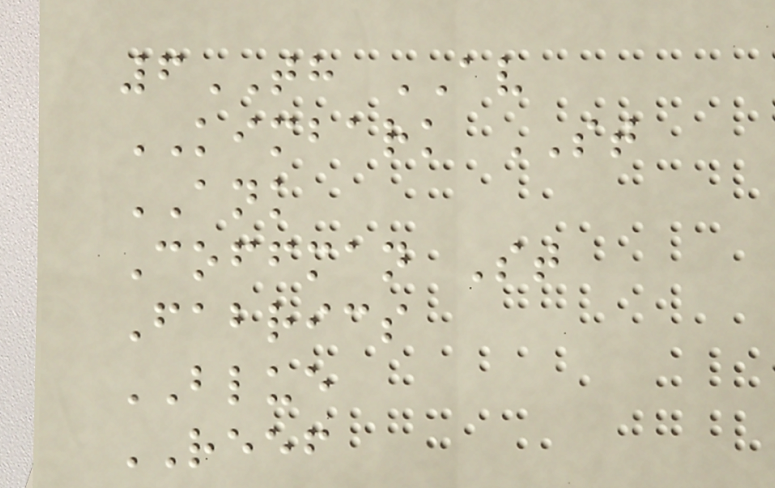6TH AV
KIMBARK ST
ANK
Coffman St
Fabrics
BLUE
REEF
